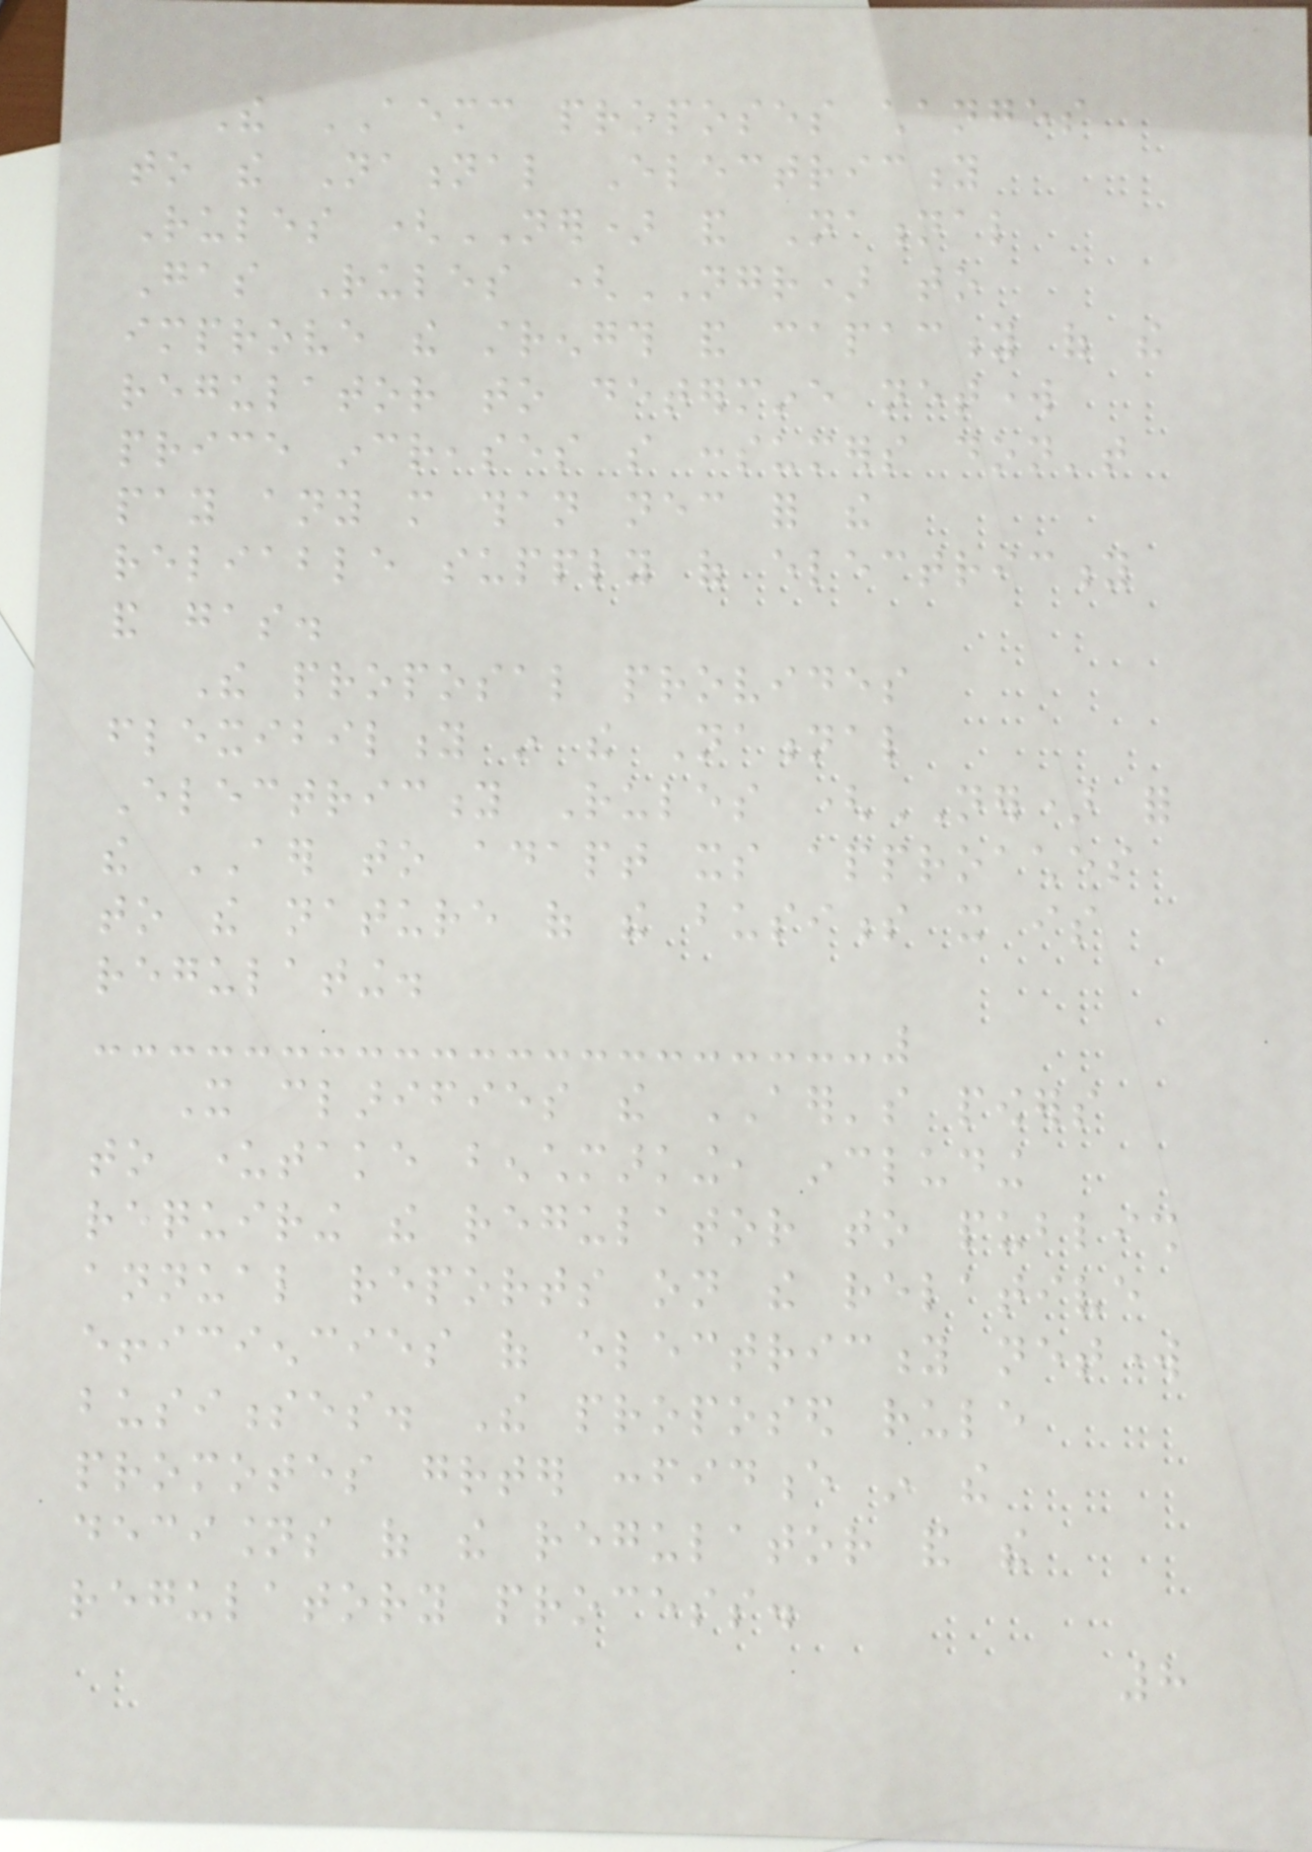The AEMC proposes changes
to the National Electricity
Rules (NER) and National
Gas Rules (NGR) to
improve the strength and capacity of the
regulator to determine network
price increases so consumers don't
pay any more than necessary for the
reliable supply of electricity
and gas.
The proposal provides
flexibility in the National
Electricity Rules (NER) for
the AER to adapt its approaches
to the nature of the business it is
regulating.
It clarifies the AER's powers
to undertake benchmarking, including
requiring the regulator to publish
annual reports on the relative
efficiencies of electricity network
businesses. The proposed rule
promotes greater confidence in the
decisions of the regulator and the
regulatory process.
8
